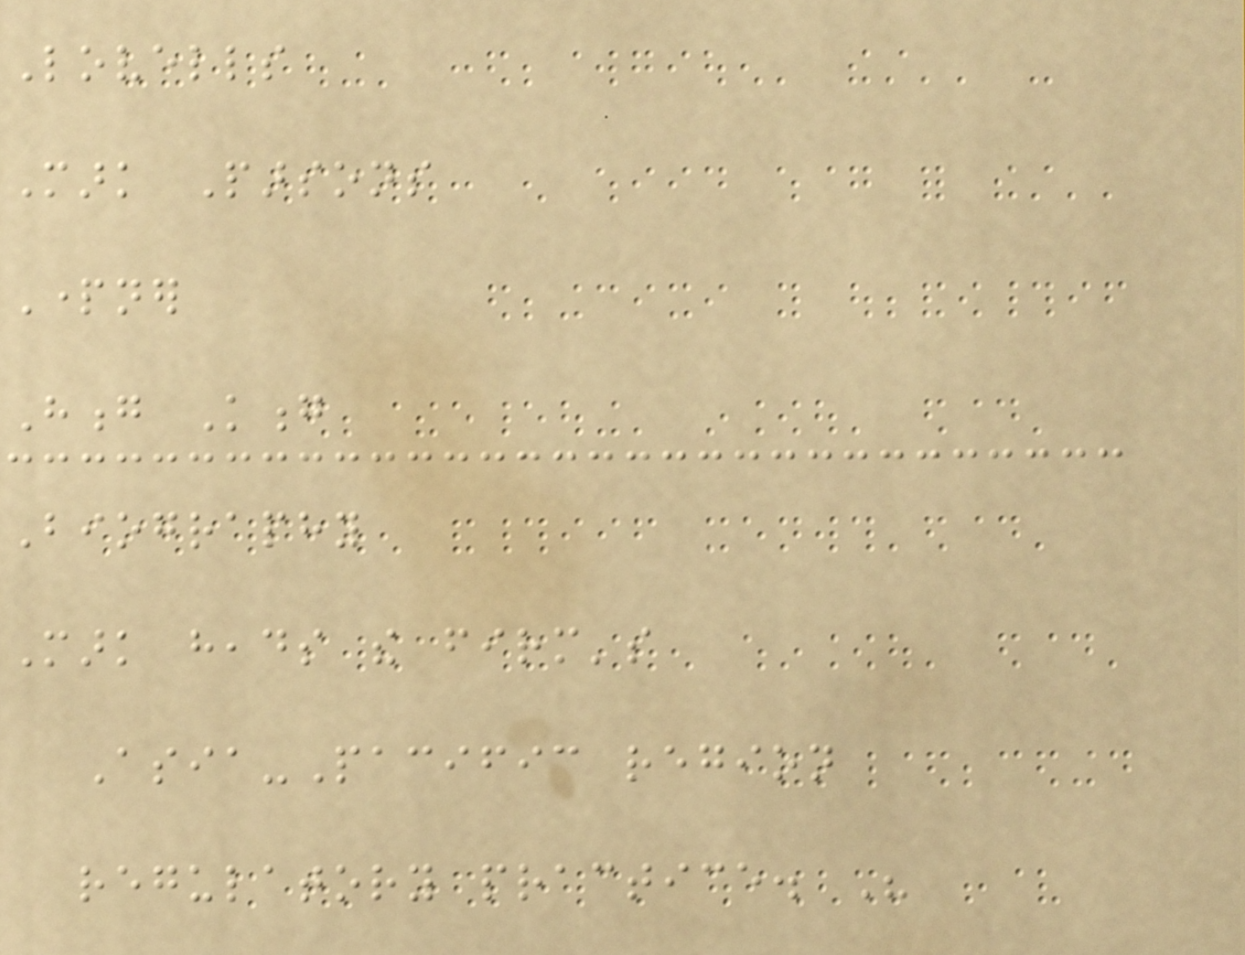Lovells
Mark Parsons
Partner
Hong Kong
Biography
Mark heads the firm's
Asia-Pacific region
regulatory practice. His
